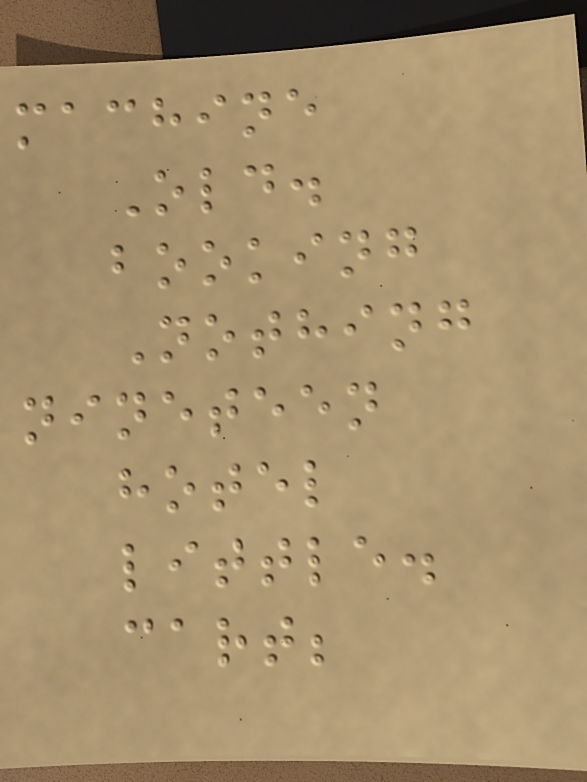machine
Old.
booking
Nothing
nineteen
hotel
little.
cart;
